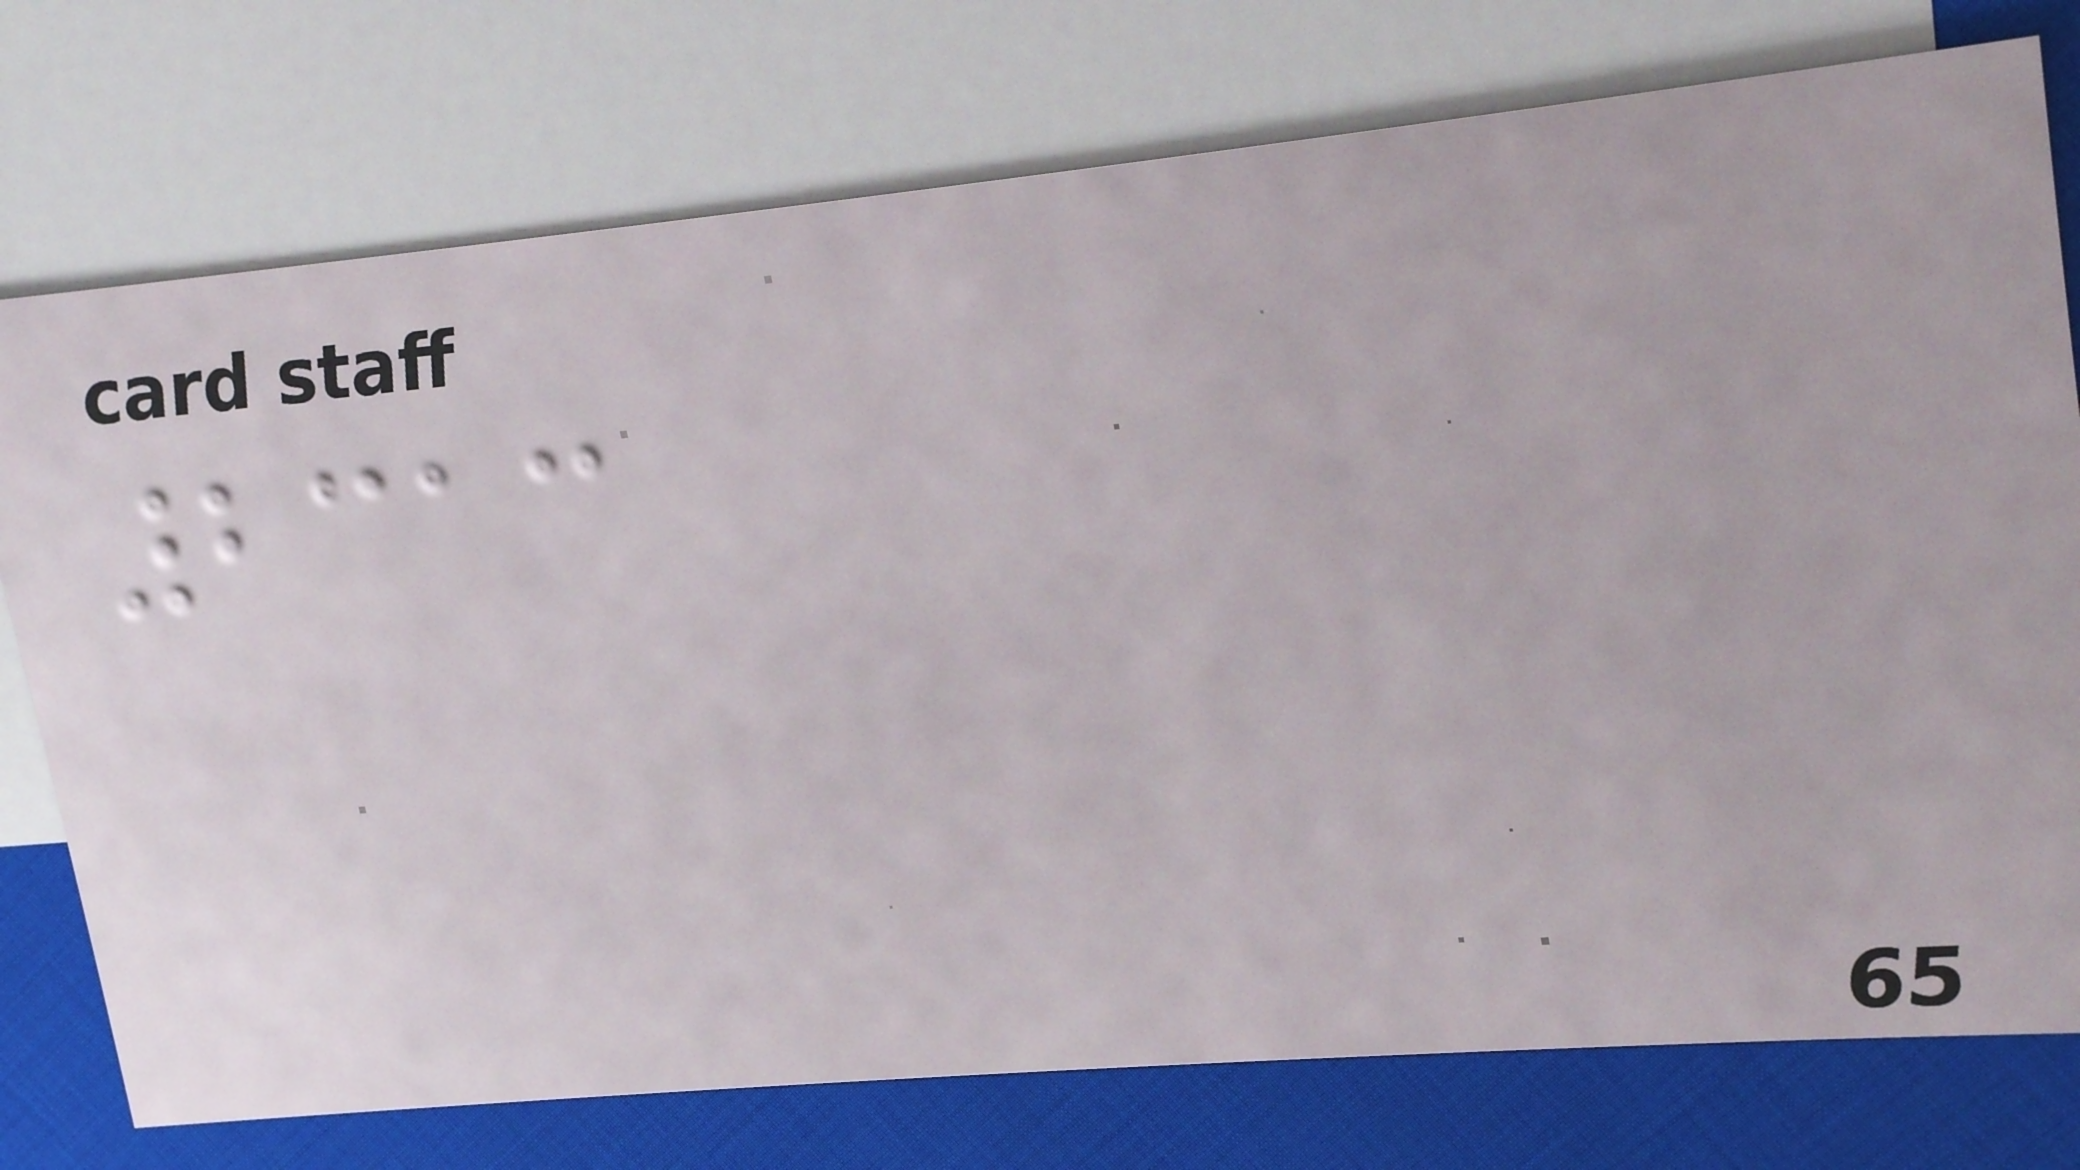2313
